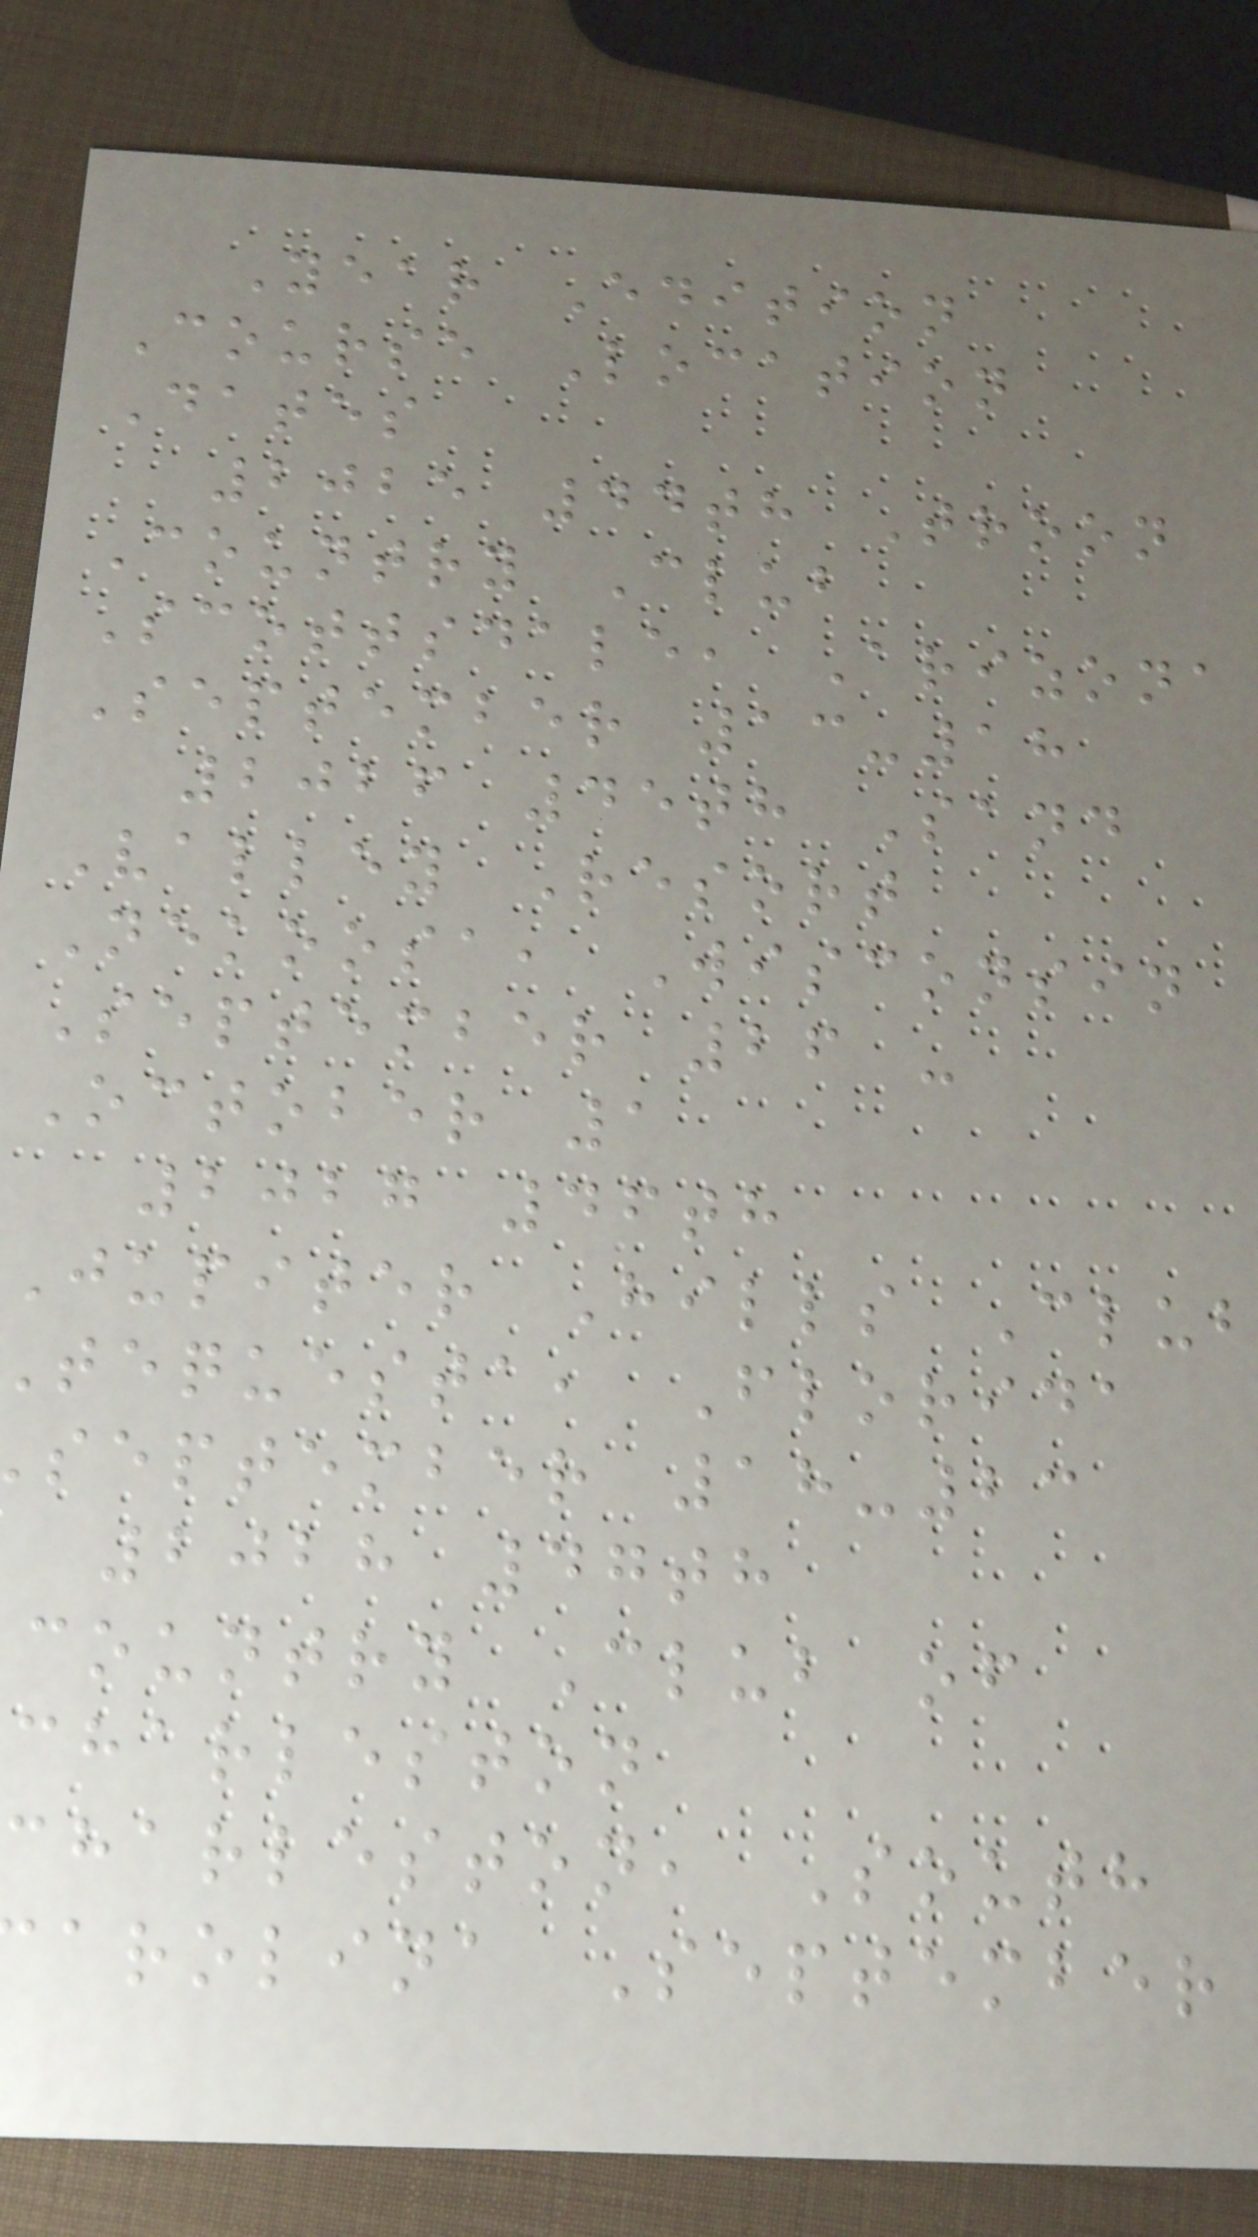Year Edition
Course Location
Dates
2025 44th Troon
Country Club
Scottsdale, Arizona
September 13-18
2026 45th Sand
Valley Resort
Nekoosa, Wisconsin
September 26 -
October 1
2027 46th
Jupiter Hills Club
tequesta, Florida
september 18-23
2028 47th
country Club of
charleston
charleston, South
arolina September
